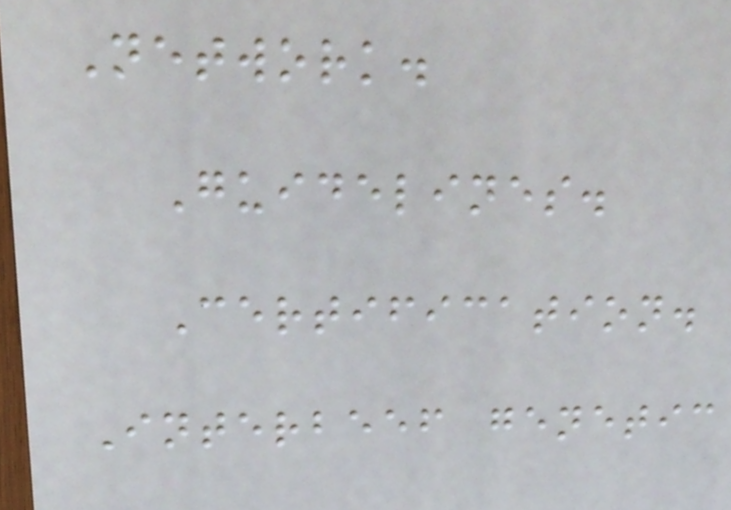Network.
Guidelines.
Certification.
Interbeef genetic
